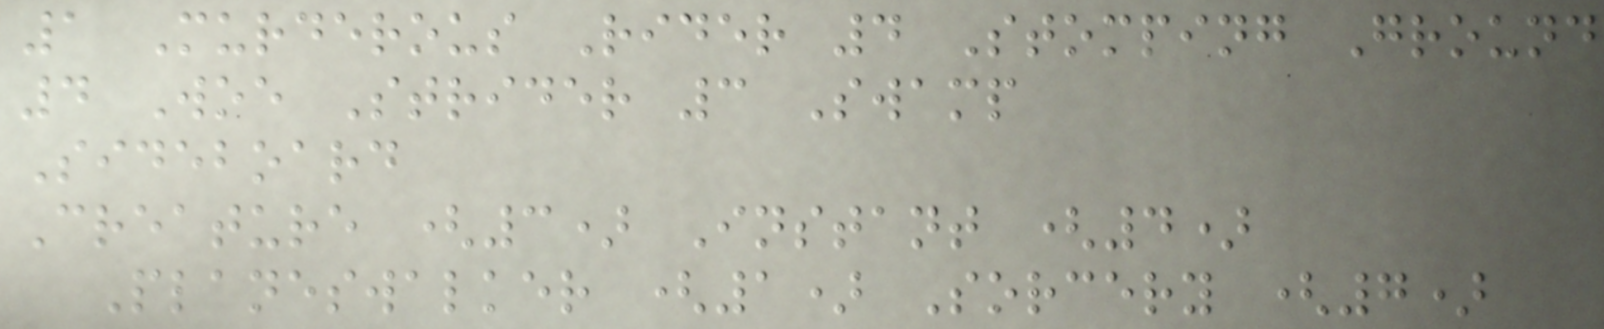1 Murderous Rider 4 Stomping Ground
4 Woe Strider 3 Swamp
Sideboard
Creature (3) Instant (4)
Planeswalker (1) Sorcery (7)
